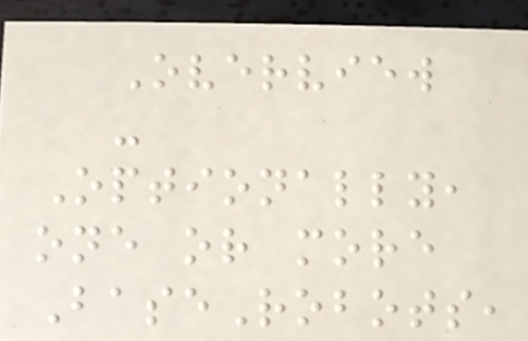Overview
-
Optionally,
one or more
BaseRobots,
